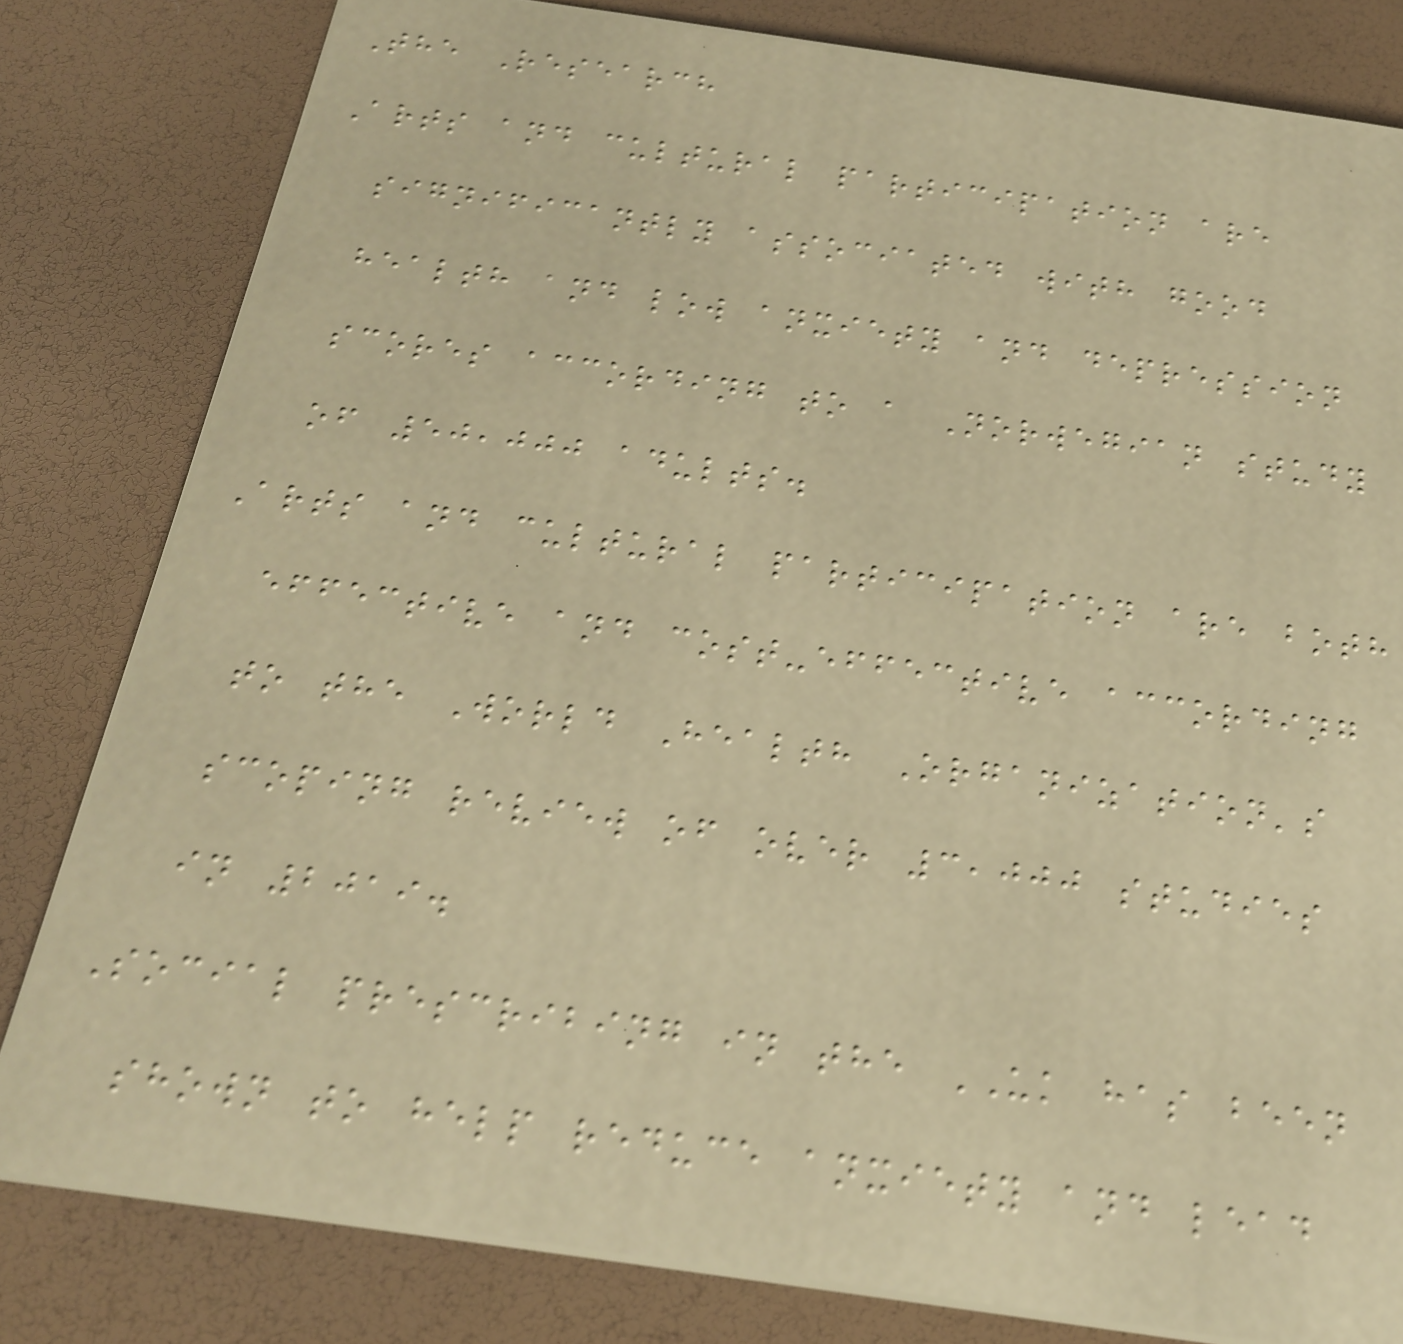The Research
Arts and cultural participation are
significantly associated with good
health and low anxiety and depression
scores according to a Norwegian study
of 50,000 adults.
Arts and cultural participation are both
effective and cost-effective according
to the World Health Organization's
scoping review of over 3,000 studies
in 2019.
Social prescribing in the UK has been
shown to help reduce anxiety and lead
